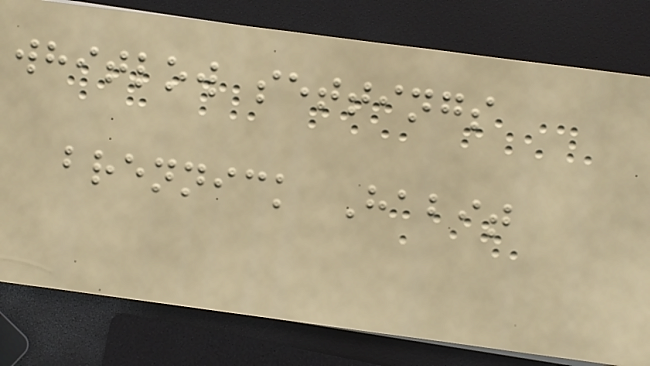whitlow settings
brennick Habit
